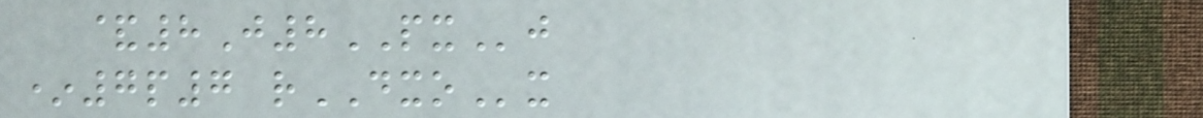&8J8PXj
*7p7 rDXOx
